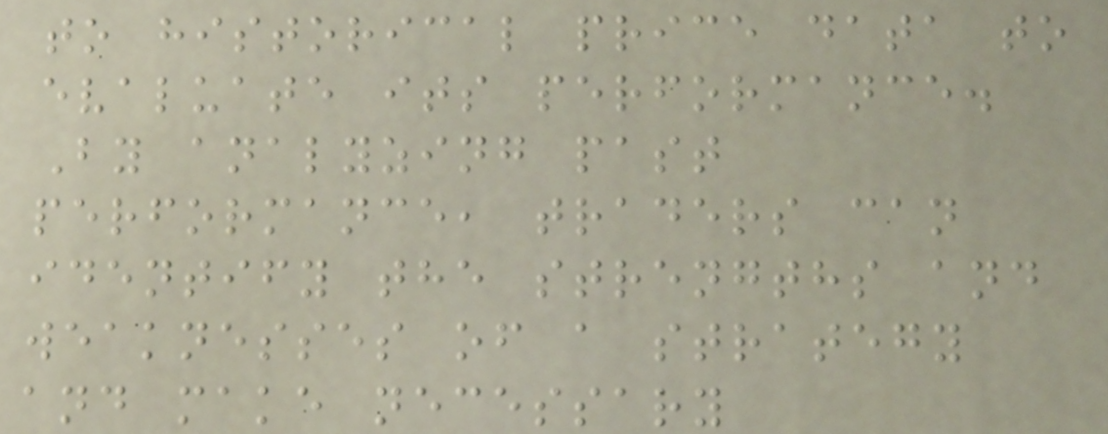to historical price data to
evaluate its performance.
By analyzing past
performance, traders can
identify the strengths and
weaknesses of a strategy
and make necessary
